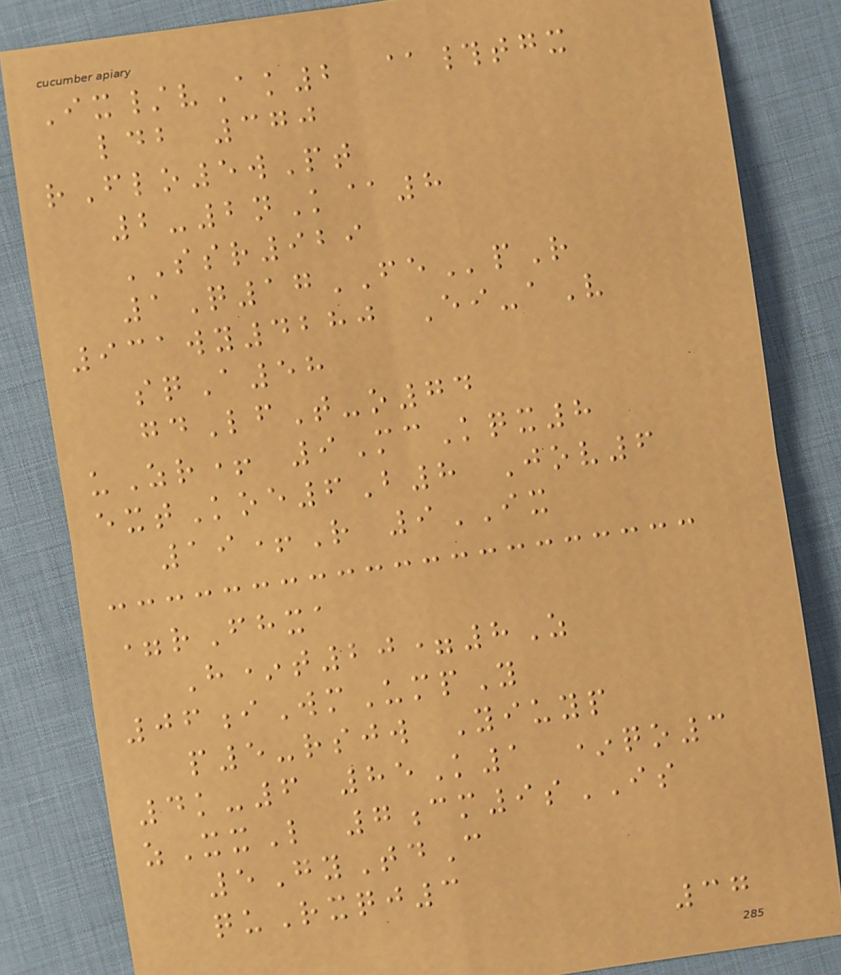Ix/vAk2 @#tgx
ldb 370
rFlo5wPt
2-2nK@8
SSR929
1Q17FEpR
931wy4280 Ei-aV
sqA58
gdLfT-o74
uZr+ 9McKqx8
extKoe6B8 Jov6
19+R 9IX
=rFhxa
H*t20=8Z
06iWmUmpY
p5-rsjw Yiuyp
4k-6 85K1 *qo3
zXxL 7cm9sIS
5GyTdC
quRxqj3
37
